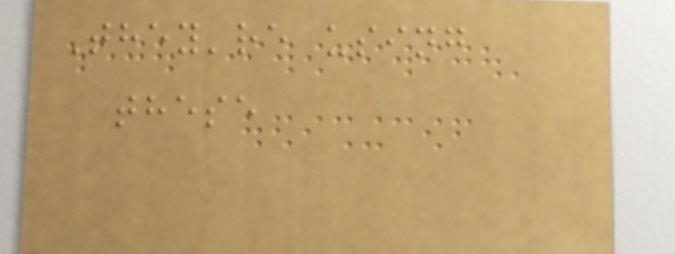They're using
these
